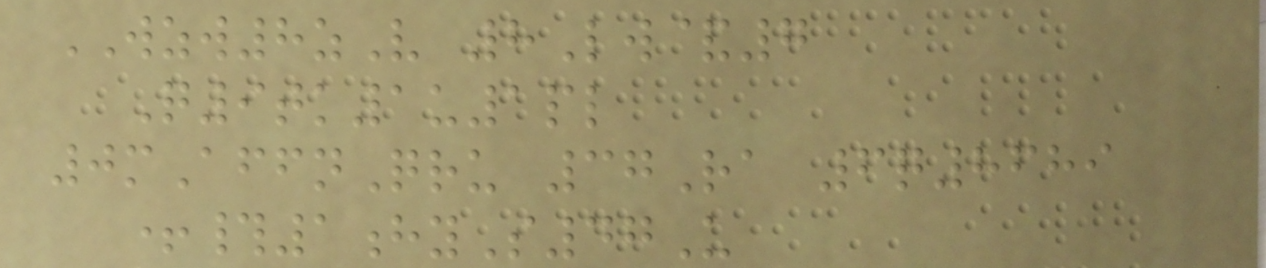WZW8zV 8Lw&7
Q9tk1u1pl
0mAffnQru 37Ra 6q8689
+#1hyS47U
